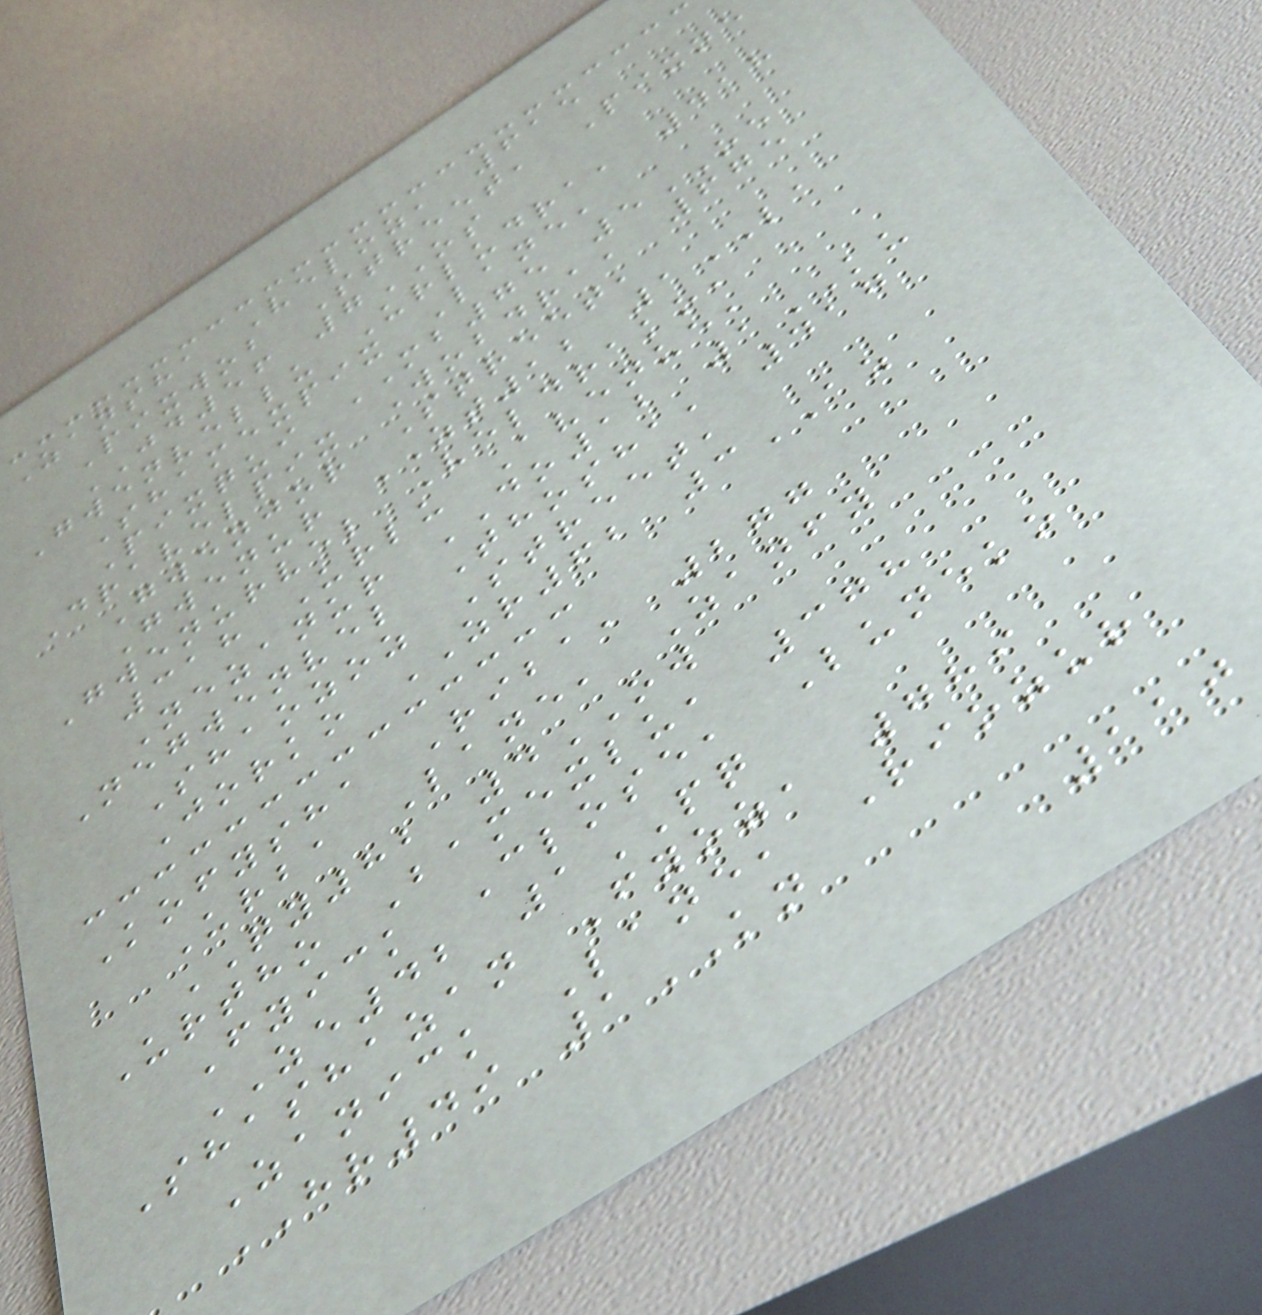Zansha Veloz, 615
Pixwob Street, Pixne
JD56 7OS
Gwenvellu Urludra, 418
Shamexpix Lane,
Pixqui MB75 5OE
Dravelpix Wobdra, 675
Gwenjor Street,
Gwenur ZT12 1LA
Gwenurvel Veldrako,
318 Urlu Avenue,
Nezanur DO12 1KU
Negwenvel Thosha, 417
Shaozoz Street,
Jorko ZR62 3AZ
Kofysha Riba, 277
Urba Lane, Zanfy
QY82 4OW
Urtho Bamexlu, 378
Fyick Close, Luneko
ZE42 1PQ
Shashazan Fyoz, 789
Zanick Lane, Riozur
HR49 1KN
110
